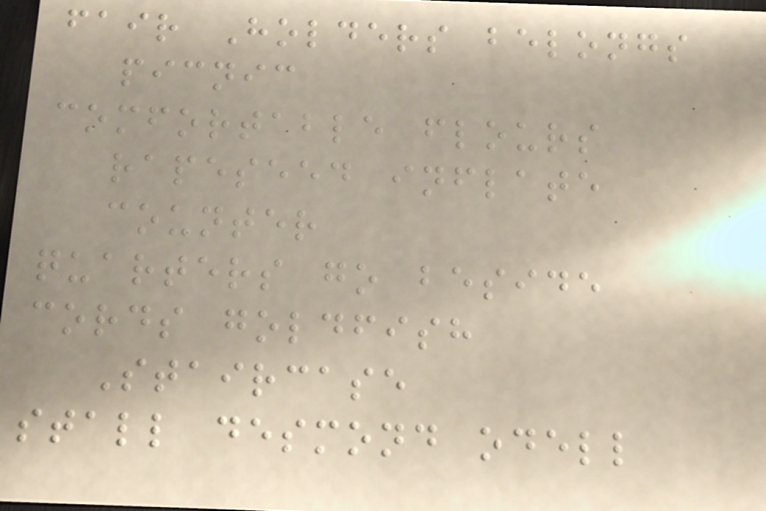fair Holders belongs
picnic
comfortable flours
rapeseed inflate
counter
quarters go beside
cords goldfish
Staircase
stall desmond odell
